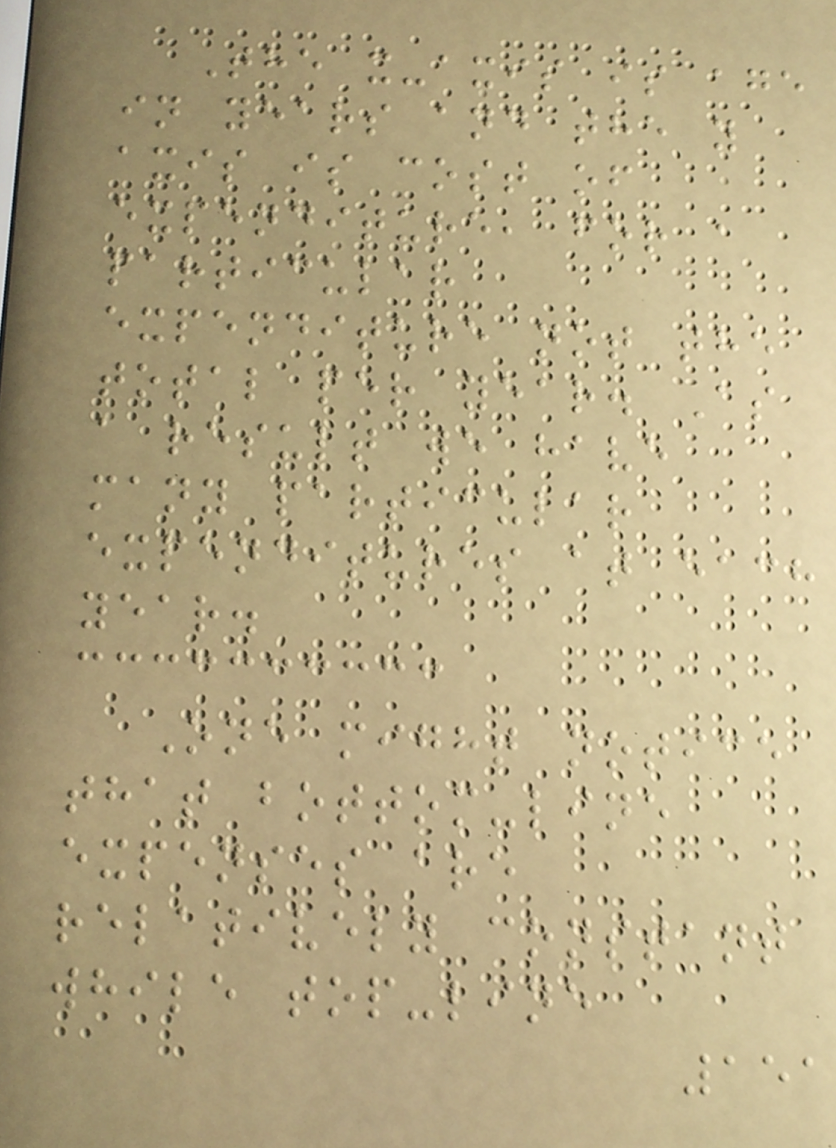The x-axis is age
in years and the y
axis is cost of
expenditure, for a
particular
expenditure not the
total per year. As
a result we have
many particular
expenditures at each
year.
One might notice
that bottom-line
expenses are
relatively constant
while top-line
151
